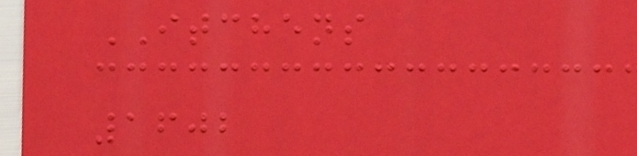ITCHENS
1602
